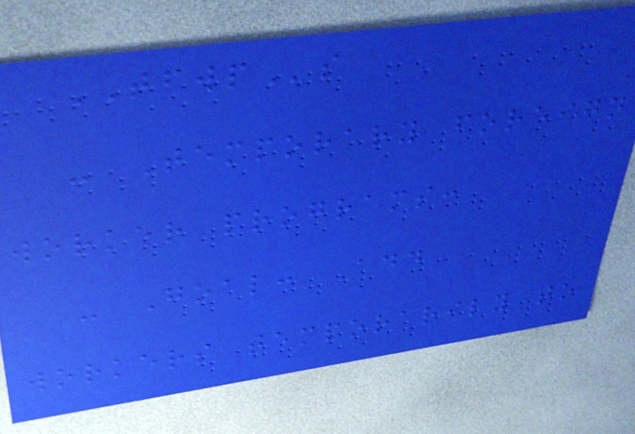TFWPs
- Temporary foreign
worker programs:
- Goal: Add
workers temporarily to
